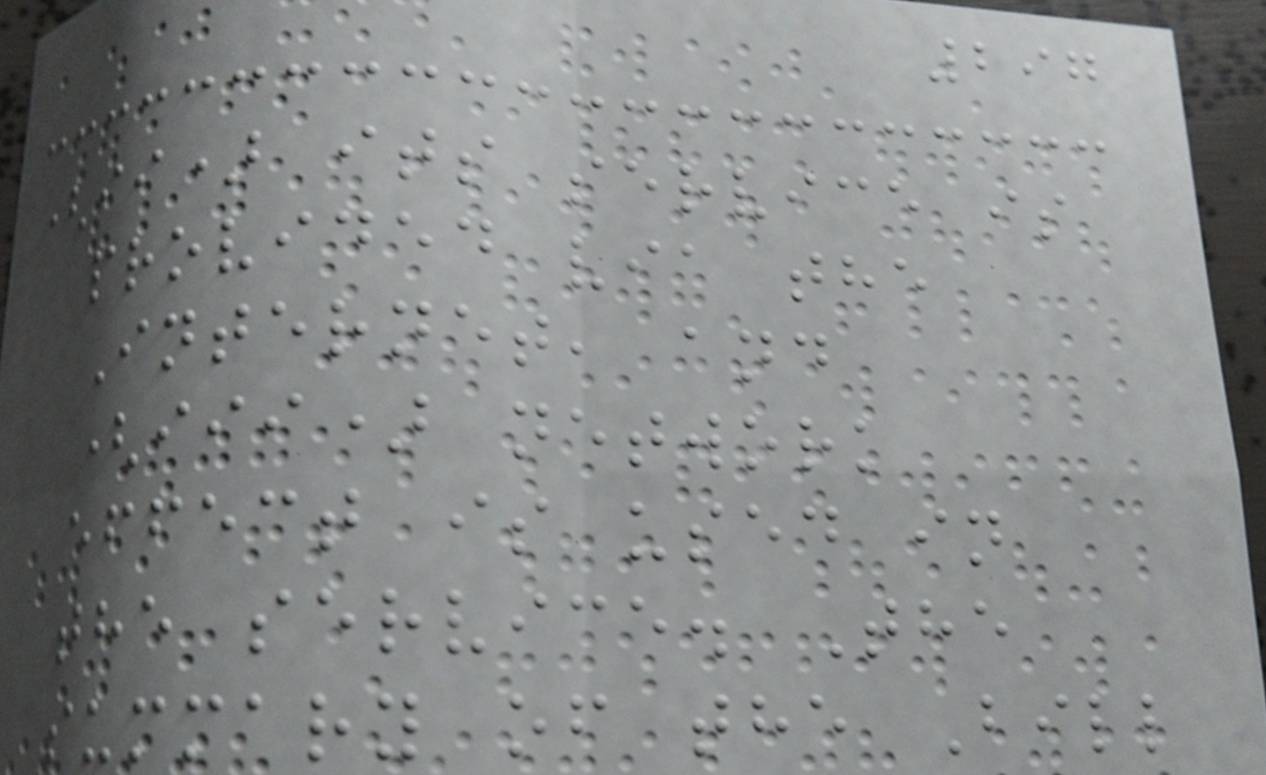297
(ii) its service is
provided via the
Internet, and
(iii) network
effect is used in
the service. The
summary of the Bill
